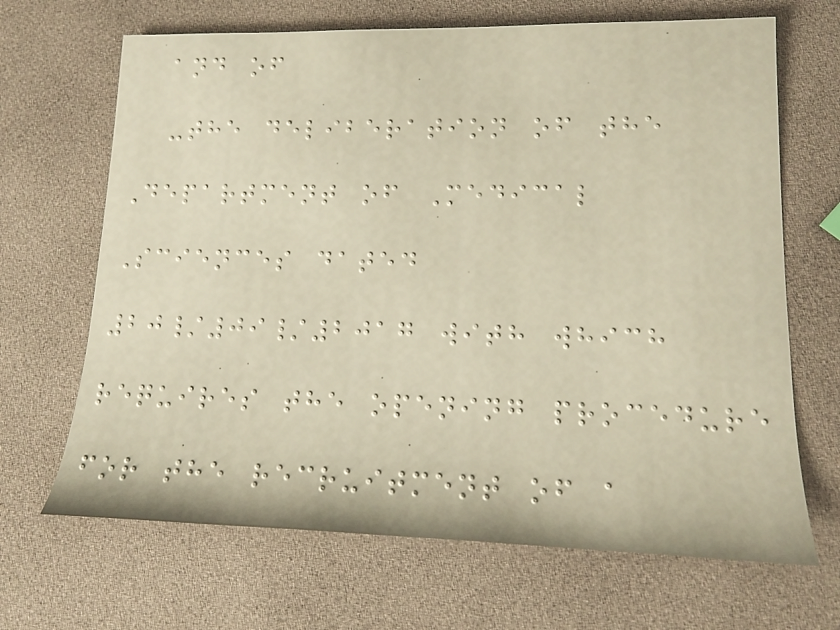and of
-the deliberation of the
Department of Medical
Sciences dated
20/09/2017 with which
requires the opening procedure
for the recruitment of a
